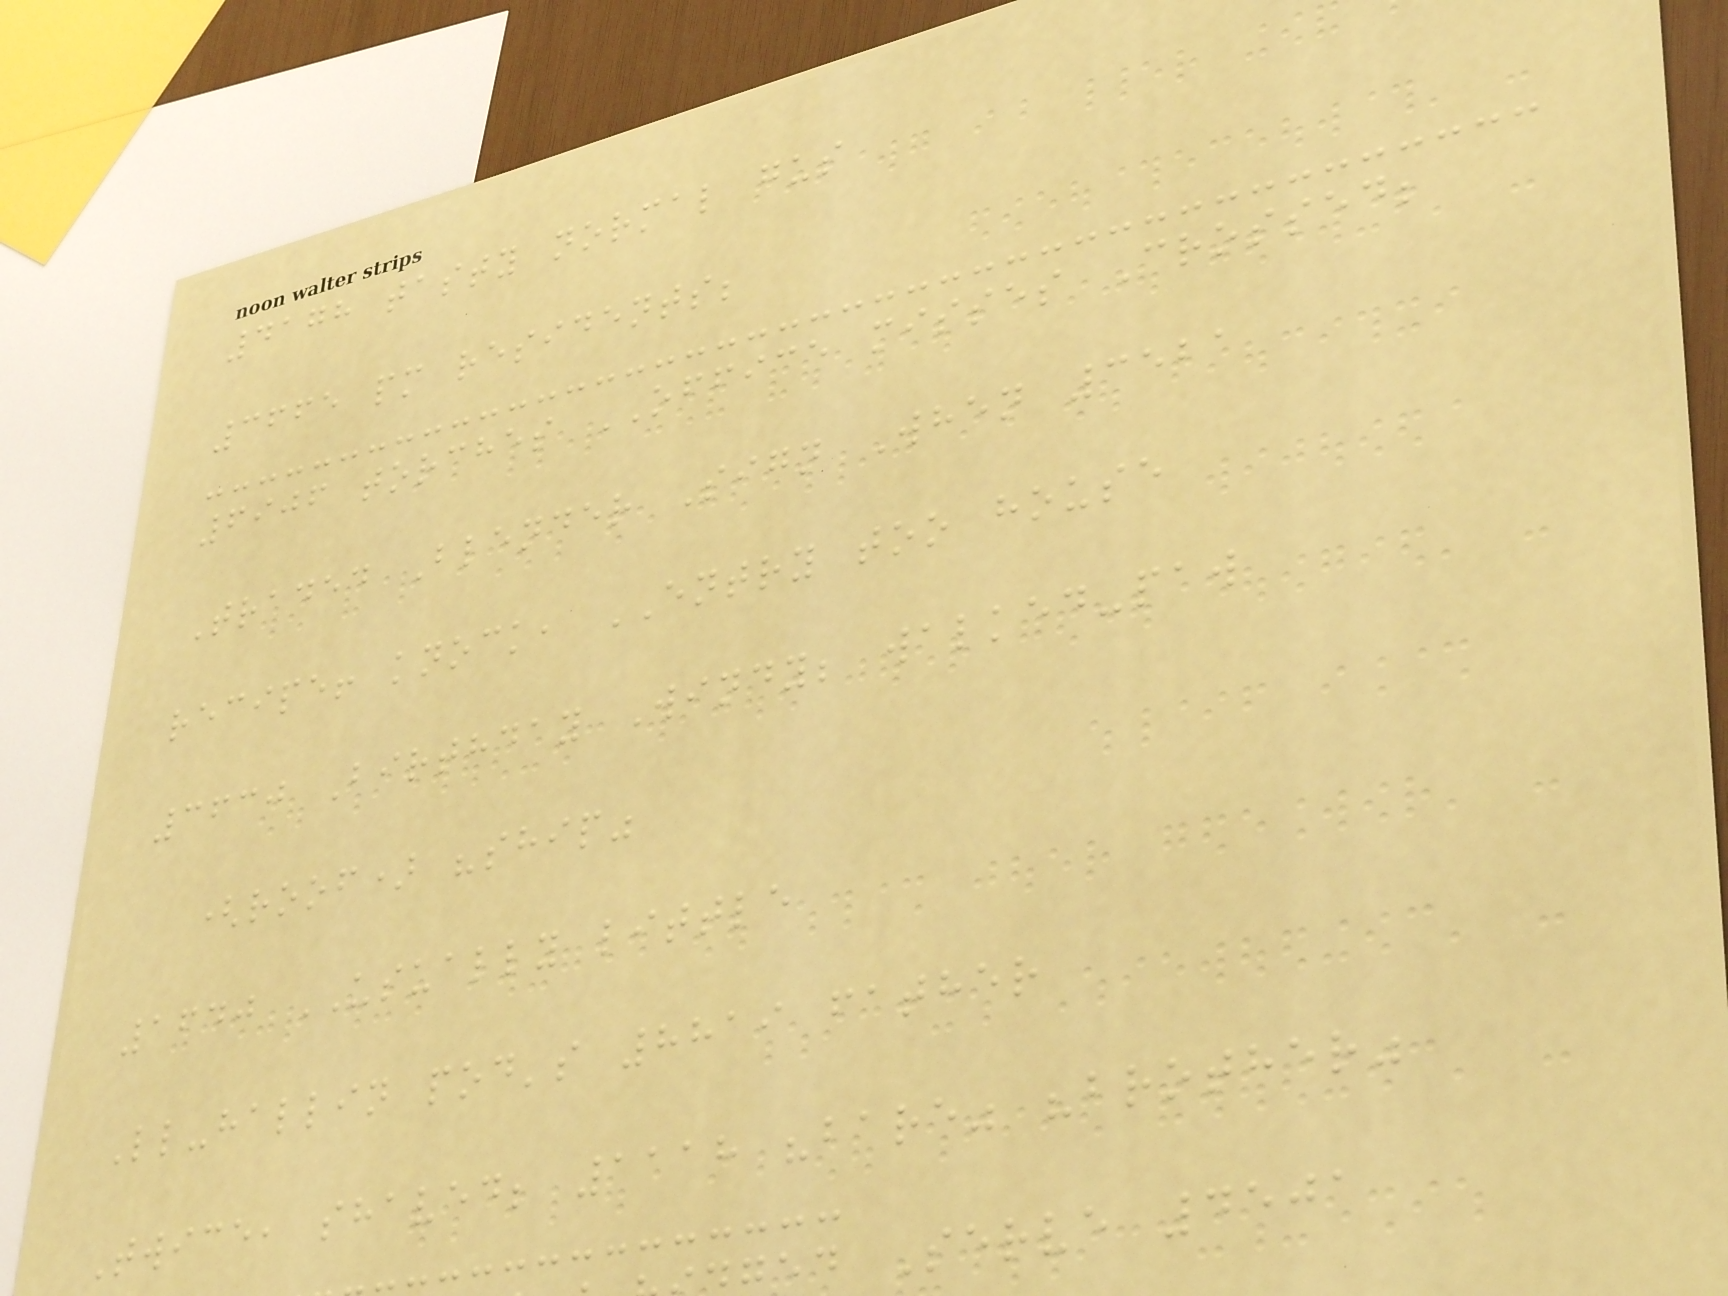4178 tasty normal gus
3665 pm residents;
6906 torches OFFICE misses Crossed;
Traded Blender Sign When 3521
recipe! knock, ENTRY too house
3630 Birthday Windy; walked-paw
(roof) "ship"
1640 USUALLY little
Ll-hallin pod's 8819 father
Twice, shaved; 1118 "bare" "brother"
ed Serve 4501
